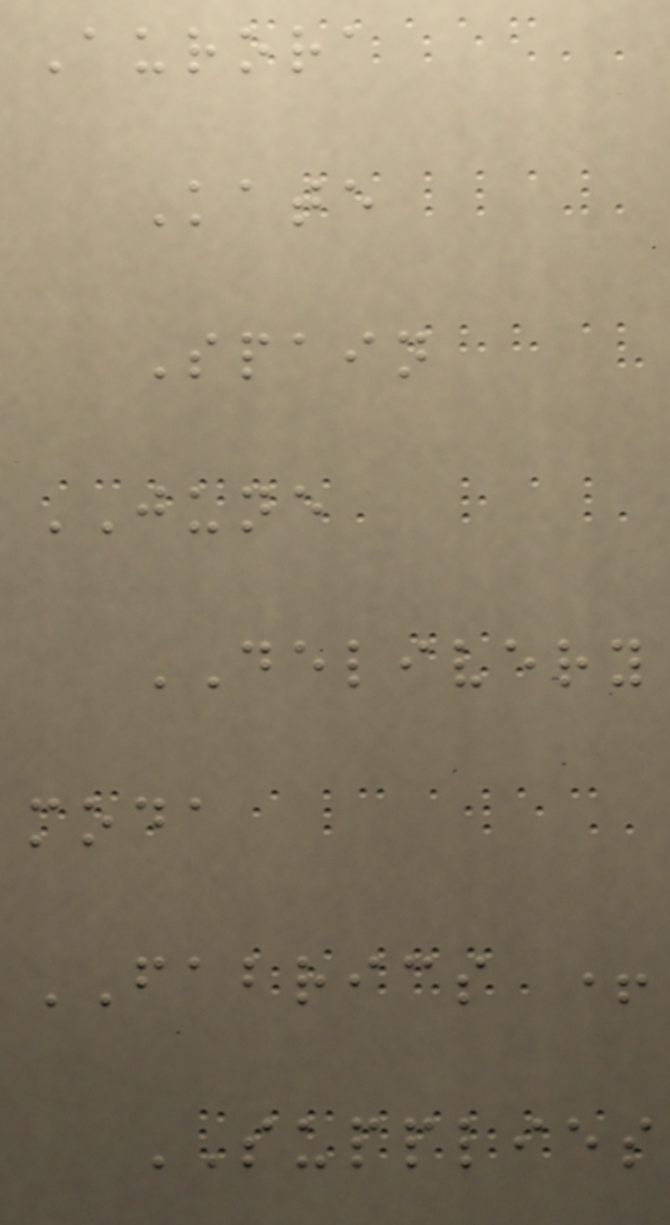Aurora
Kate
Spain
JUNE
DELIVERY
moda
FABRICS +
SUPPLIES
